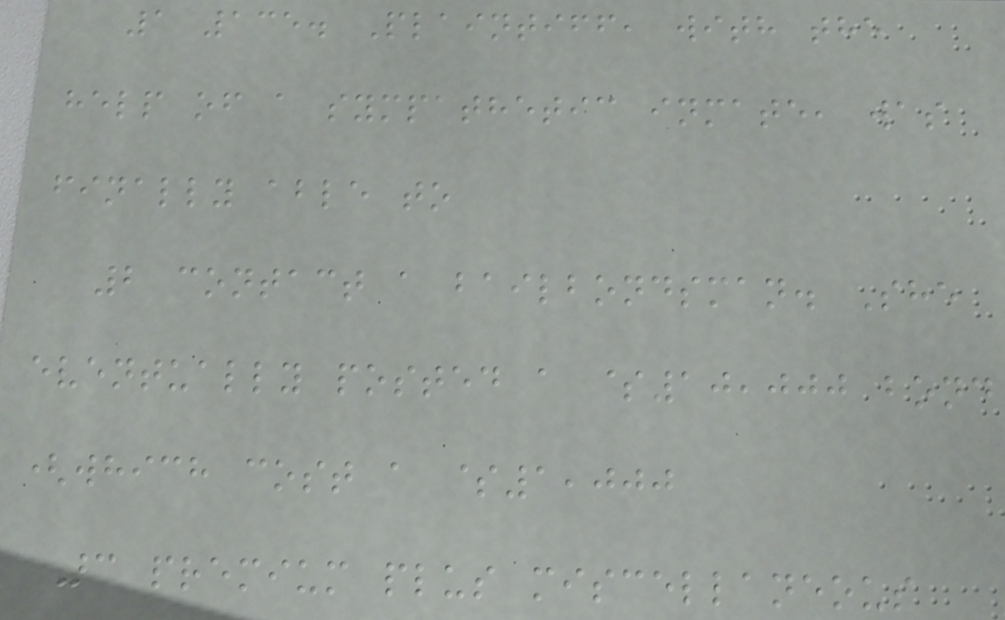1 135. Plaintiff, with the
help of a sympathetic inmate, was
finally able to
2 contact a bailbondsman. She
eventually posted a $10,000 bond
(which cost a $1,000
3 premium plus miscellaneous
